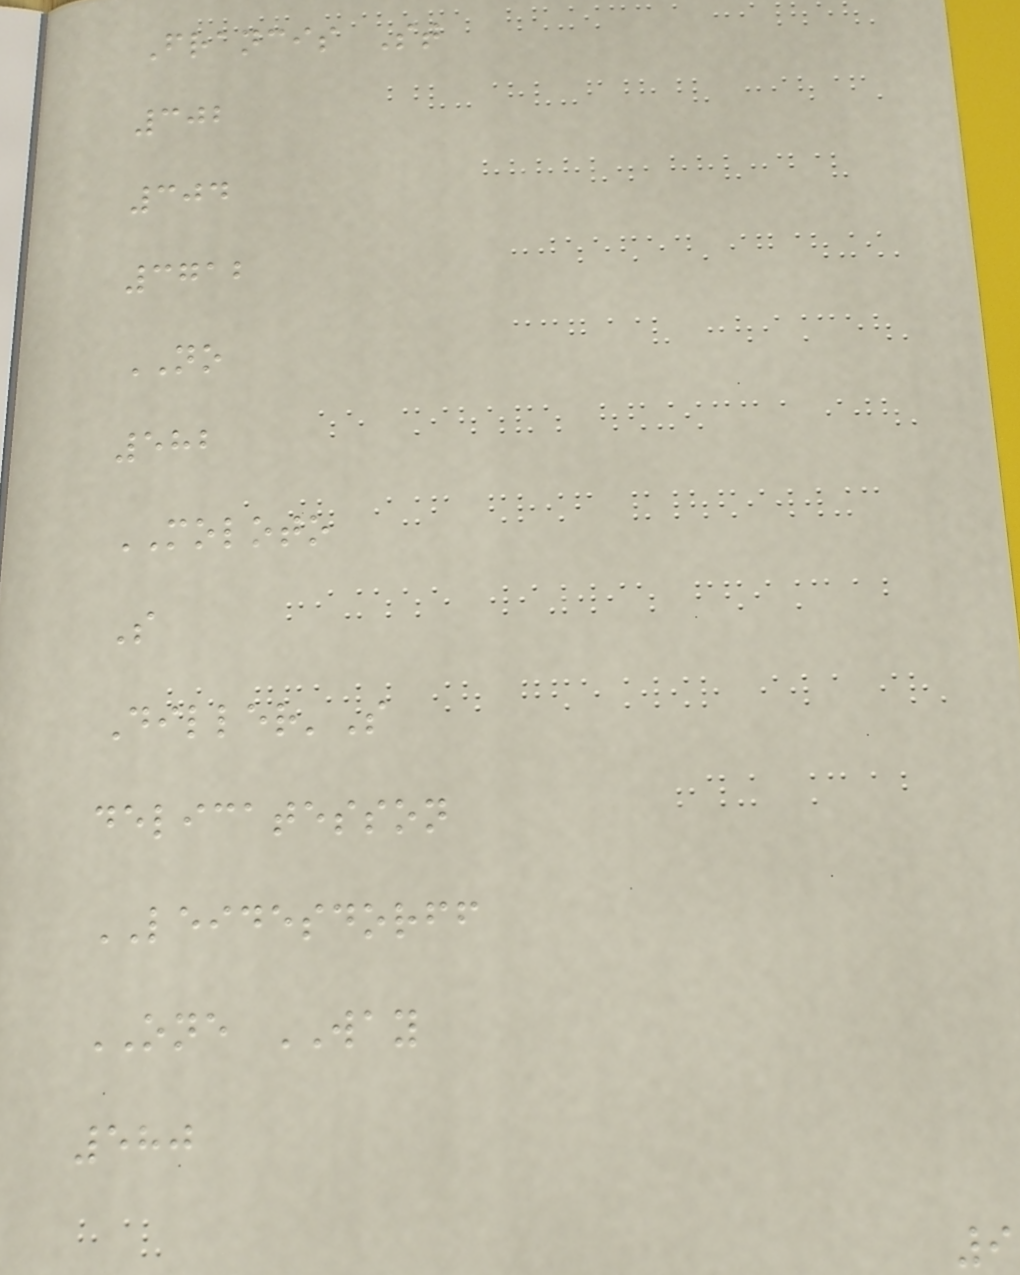Francis St
302
304
3712
NO
582
MOLOTO
S
Diller'S
delicatesson
LEIDESDORFF
ONE WAY
580
9
